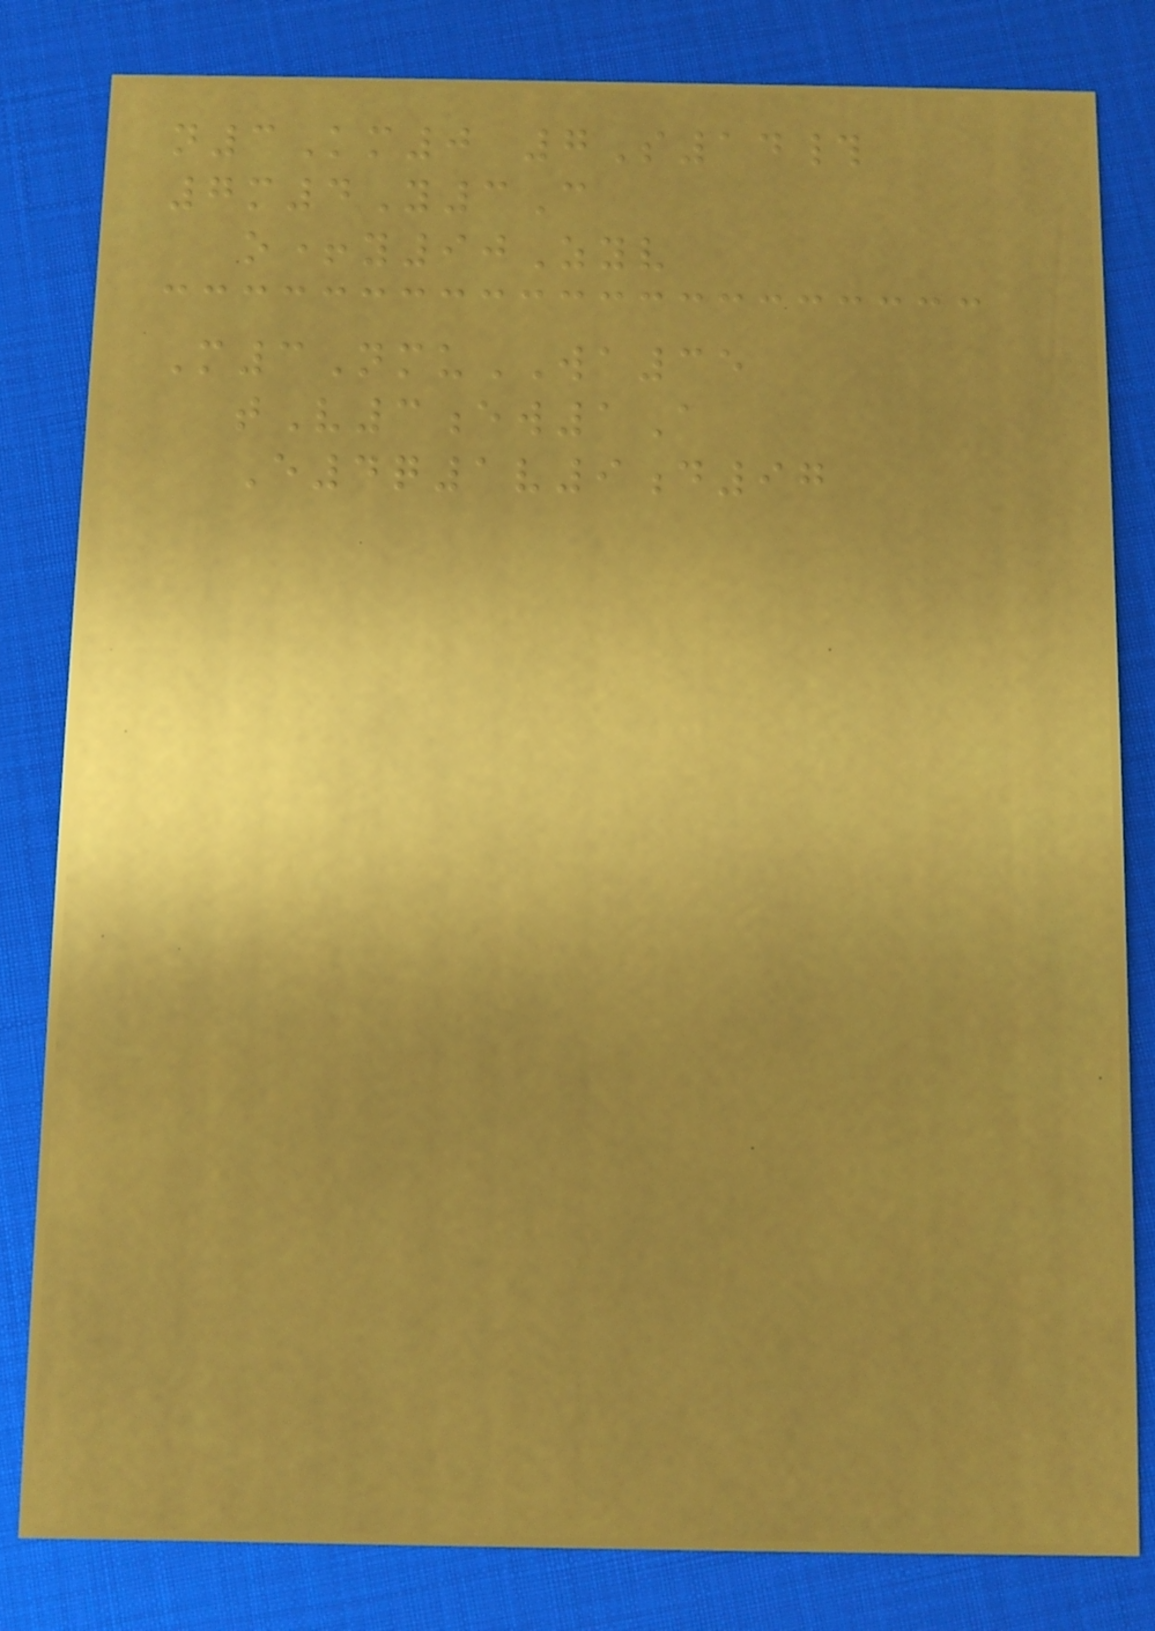n3Km0 7S14#
7m4Y3C
o+y90Zyv
M3NmuWA35
tV3ew1A
E4q1v9d97
